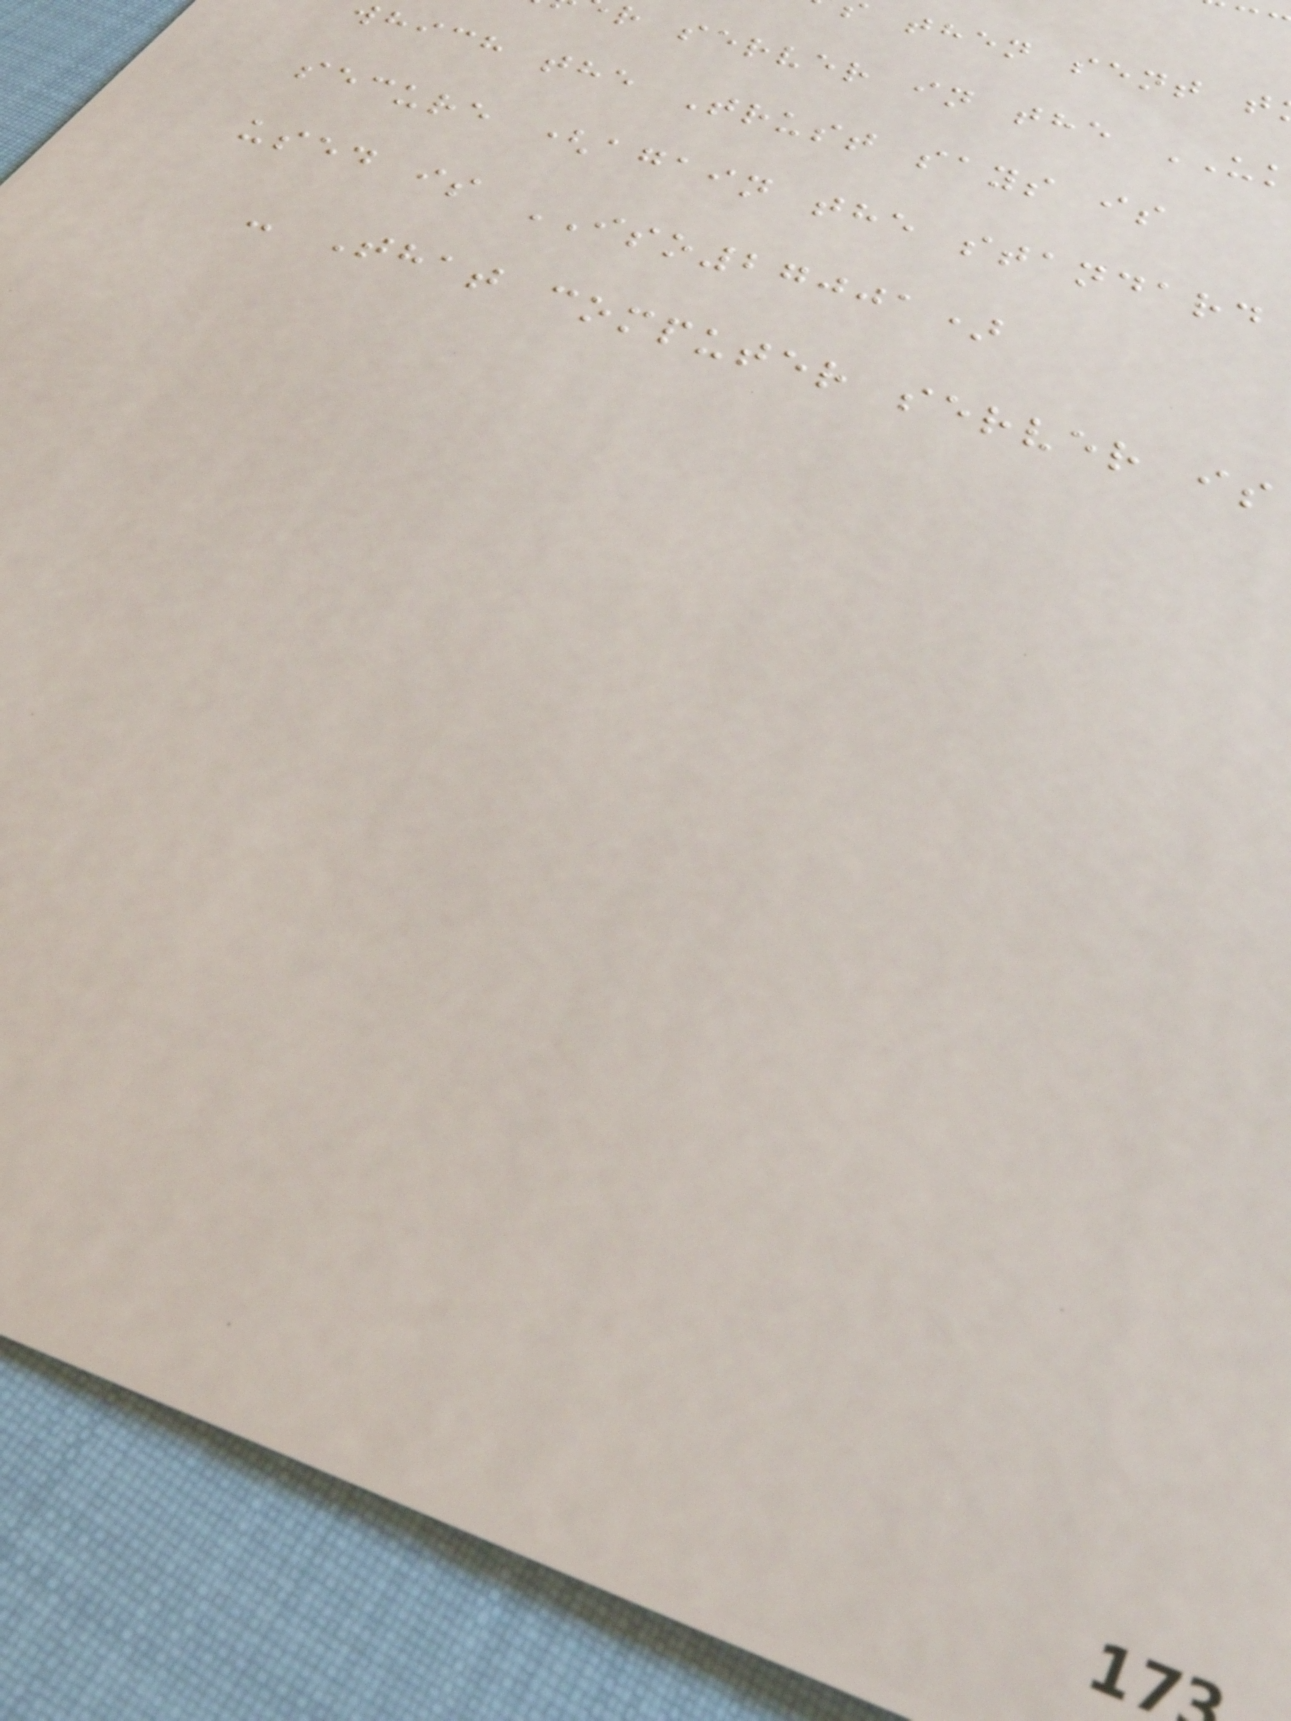then sent t
r server in the
which the Trust says is
secure (again the standard
used is ISO27001)
- That computer server is
